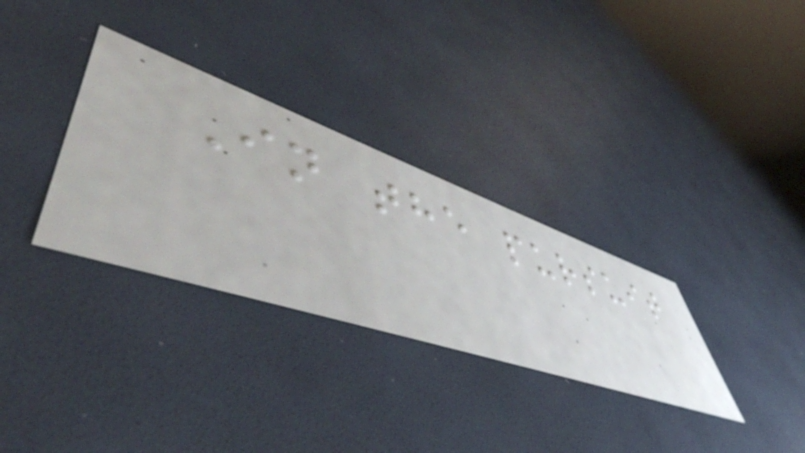In the pursuit
